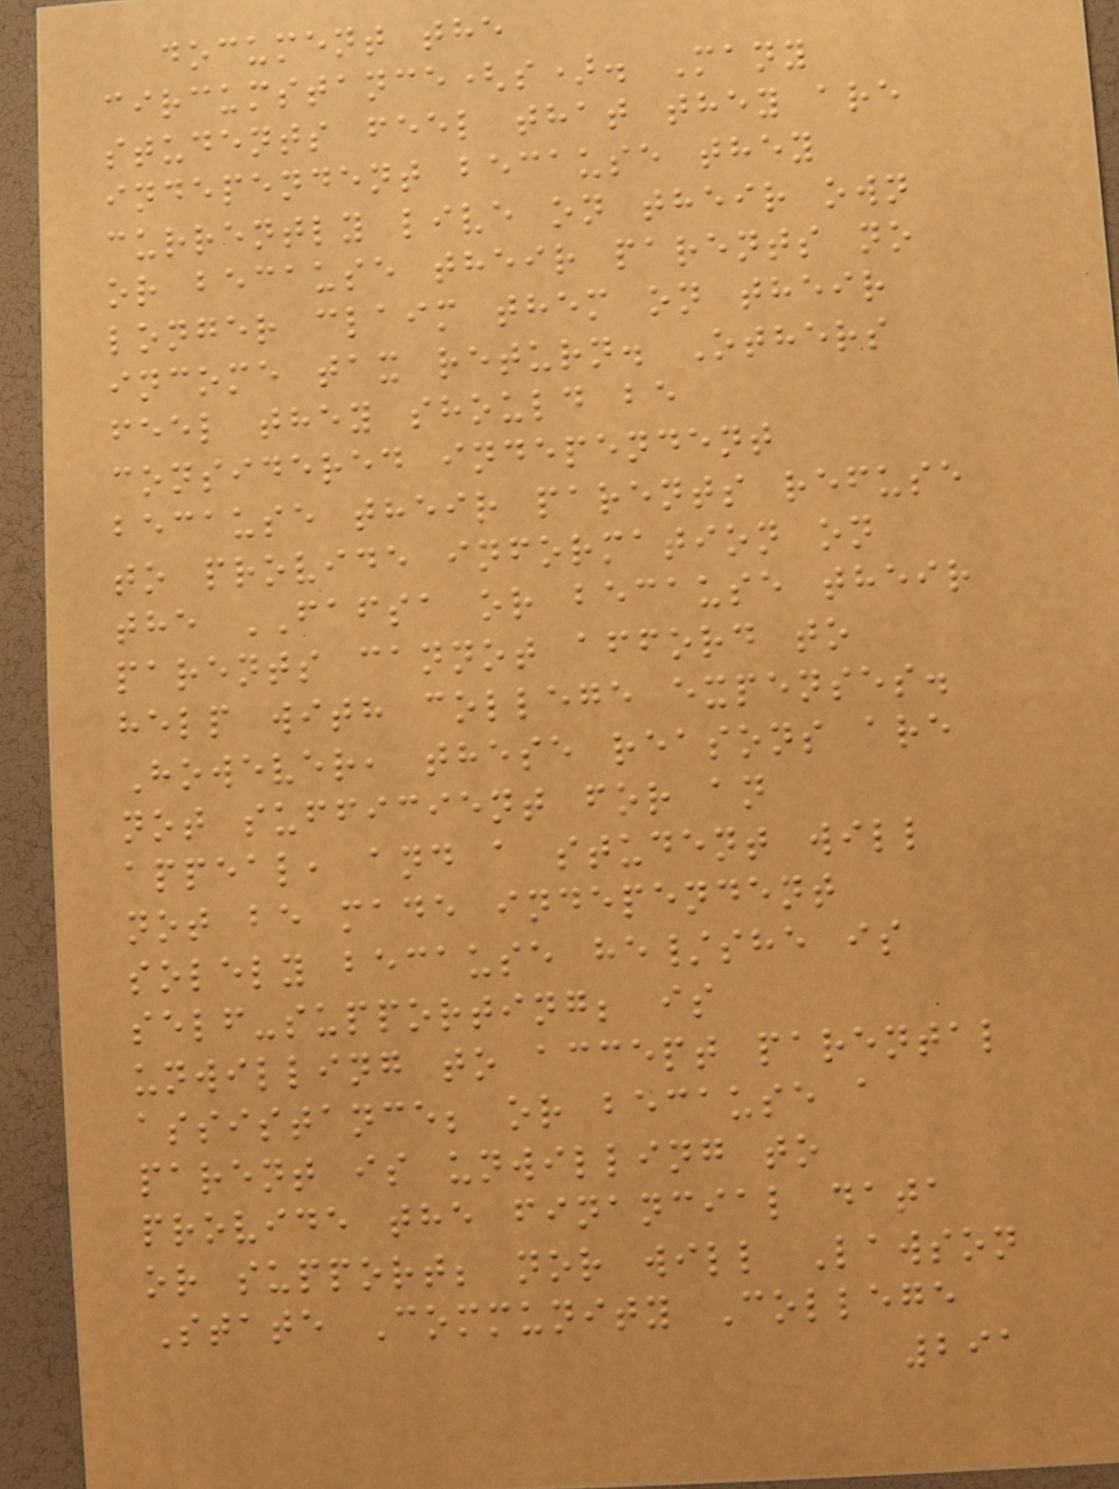document the
circumstance(s). Many
students feel that they are
independent because they
currently live on their own
or because their parents no
longer claim them on their
income tax return. Others
feel they should be
considered independent
because their parents refuse
to provide information on
the FAFSA or because their
parents cannot afford to
help with college expenses.
However, these reasons are
not sufficient for an
appeal, and a student will
not be made independent
solely because he/she is
self-supporting; is
unwilling to accept parental
assistance; or because a
parent is unwilling to
provide the financial data
or support; nor will Lawson
State Community College
291
